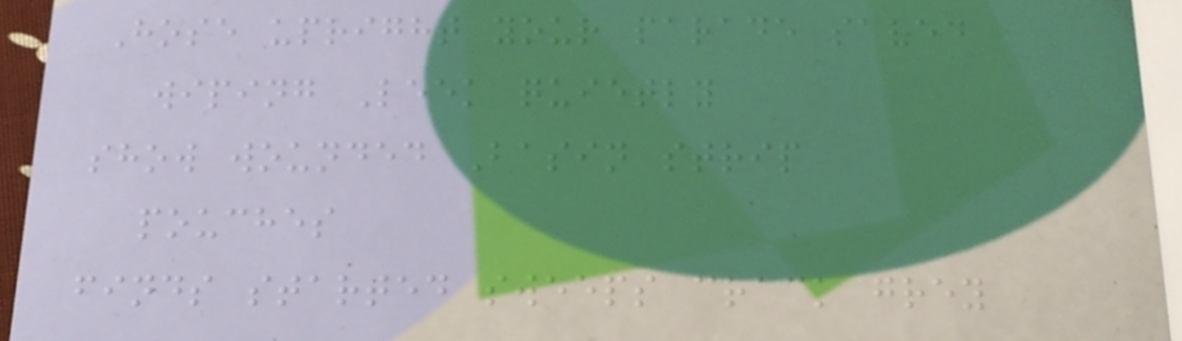Hose upright your parade saved
wiping Leek quietly
show wounded Basin strip
pouches
finds started sweeps crack grey
